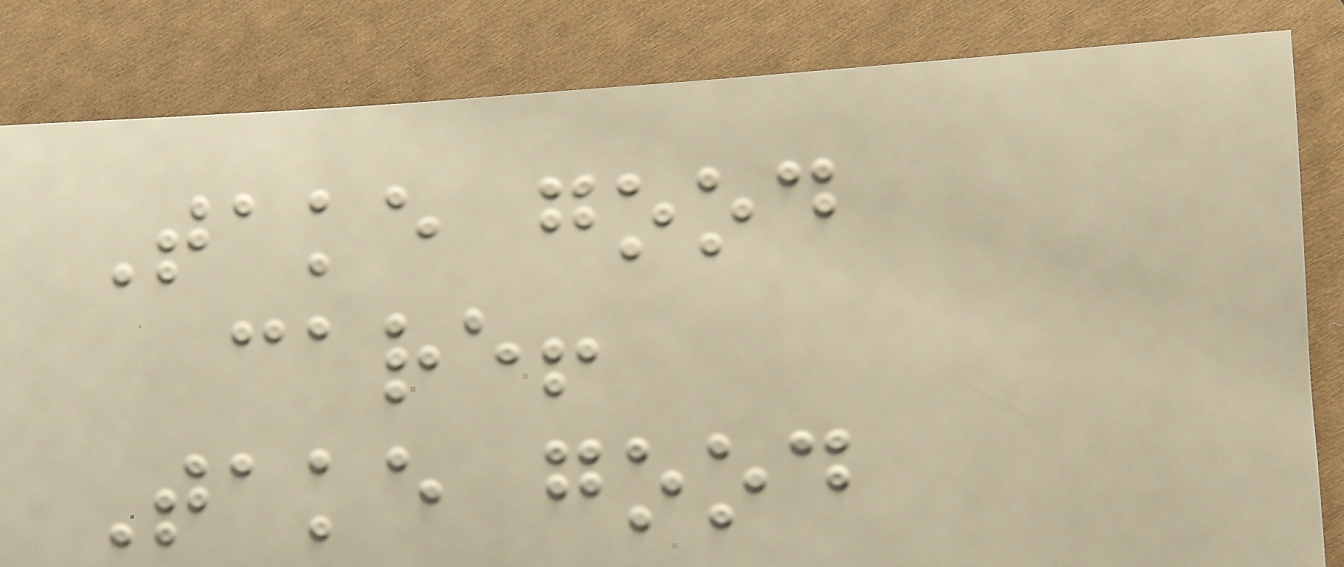Take good
care!
Take good
